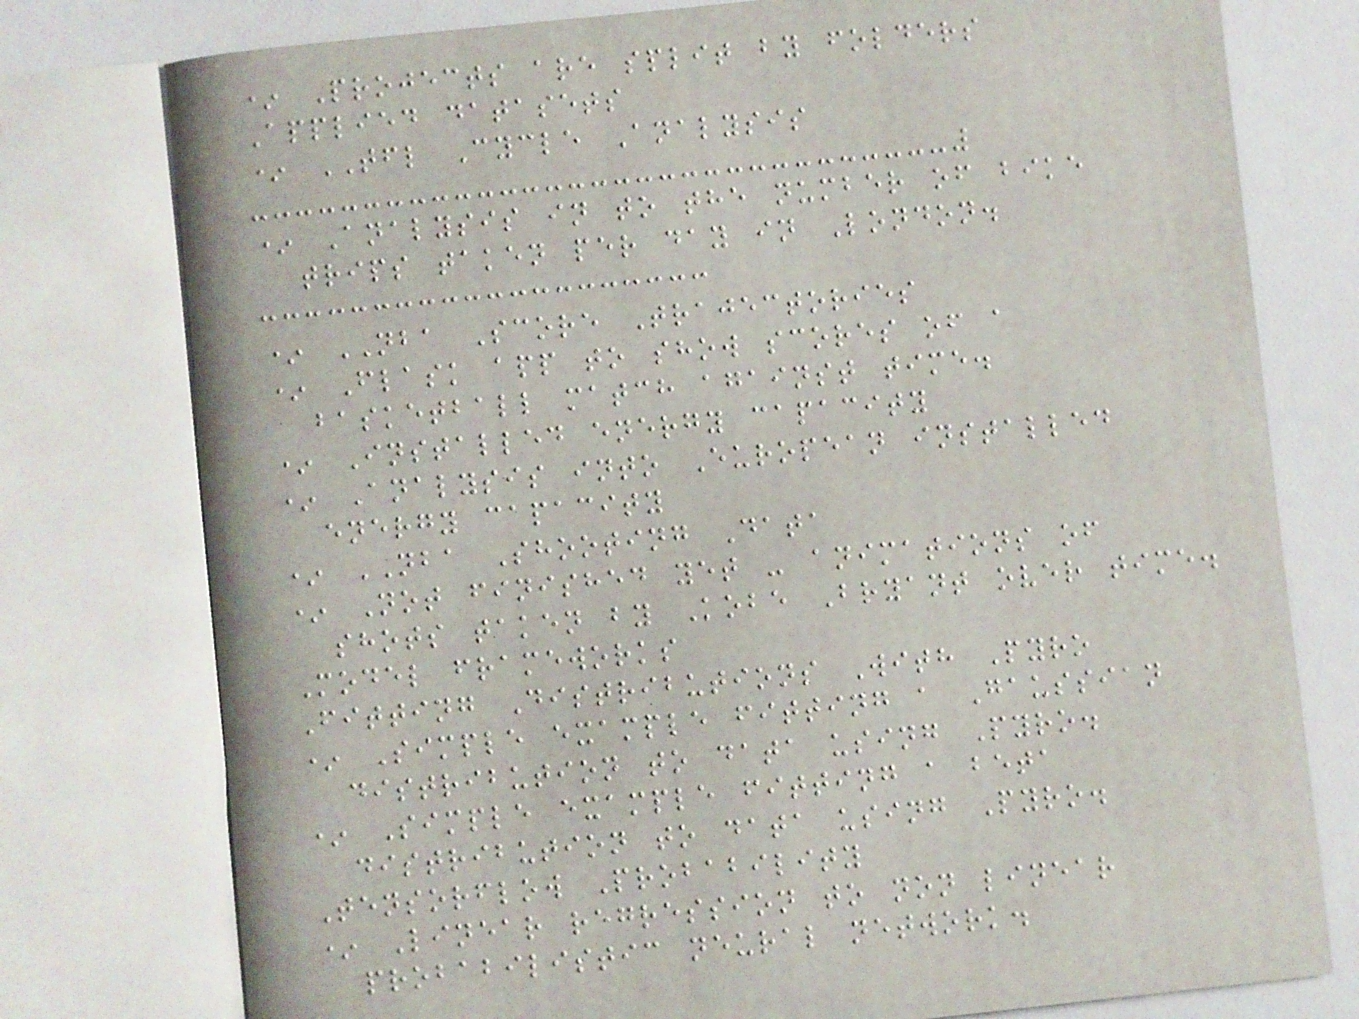* Projects are split by folders
Applied datasets
* TFL Cycle Analysis
* Analysis in to the number of bike
trips taken per day in London.
* NBA Score Trajectories
* Flask app to show scores of a
basketball match against time.
* Installed energy capacity
* Analysis into European installed
energy capacity
* NBA Shooting Data
* Not finished yet - animations of
shots taken by Kobe Bryant over time.
Model frameworks
Fitting Distributions With Pyro
* Simple example fitting a Gaussian
distribution to data using Pyro.
* Simple example fitting a beta
distribution to data using Pyro.
Tensorflow Probability
* Linear regression to non linear
probabilistic neural network.
